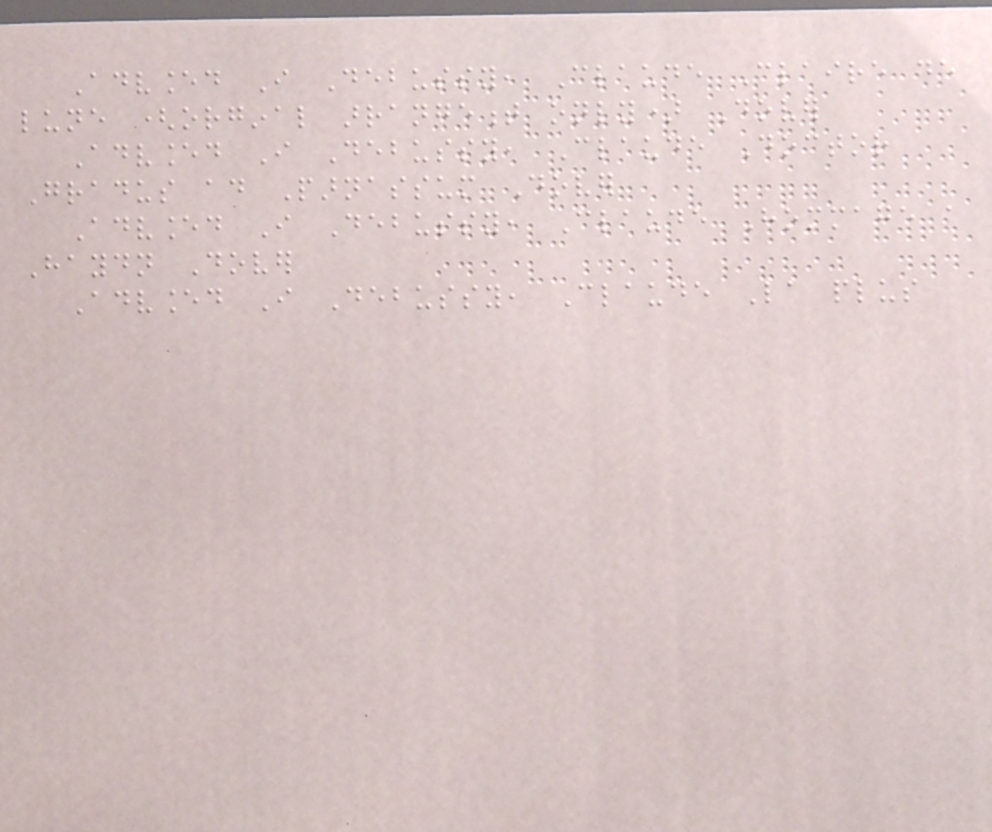Advanced I Debussy, Claude Claire de
lune (orginal arrangement only) Dover
Advanced I Debussy, Claude Doctor
Gradus ad Parnassum Dover
Advanced I Debussy, Claude Hommage a
Haydn Dover
Advanced I Debussy, Claude La plus
